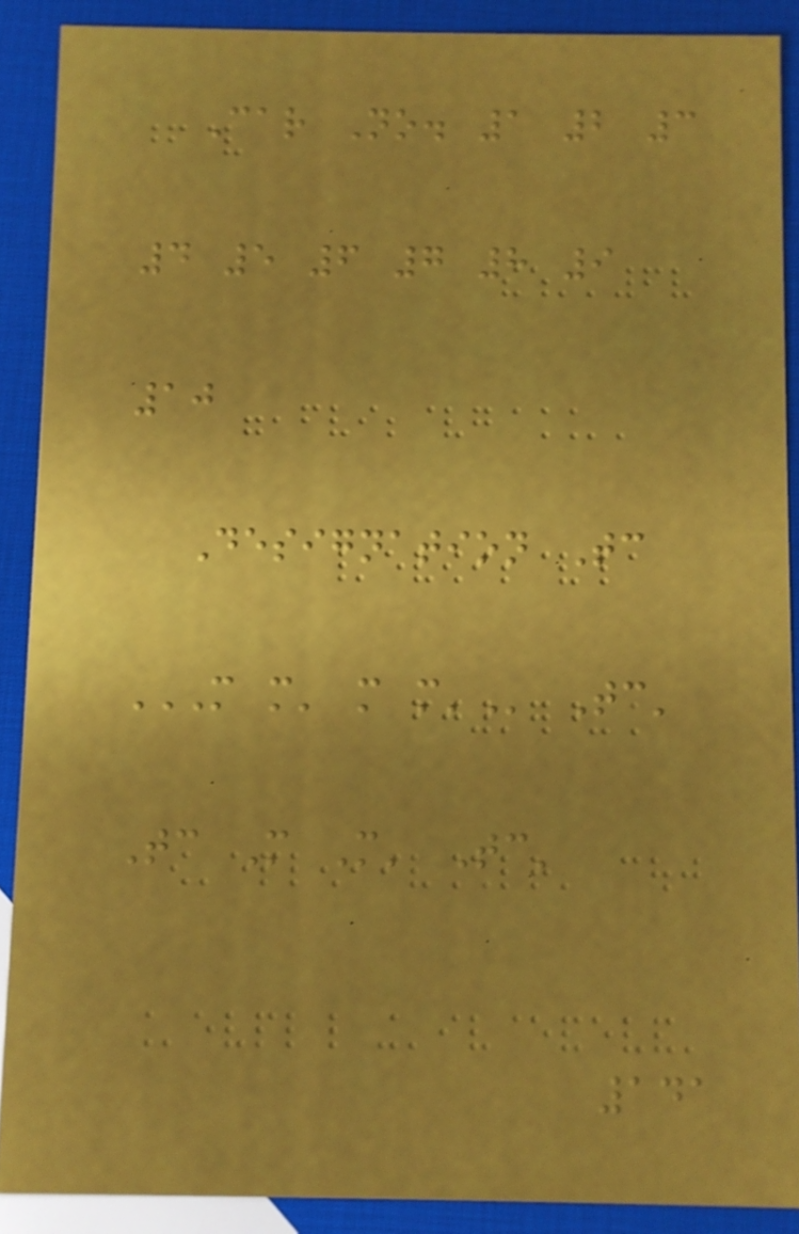Car No. 1 2 3
4 5 6 7 8 9
10
Designation Tc
M M' M M' Tc'
Tc M M' Tc'
141
